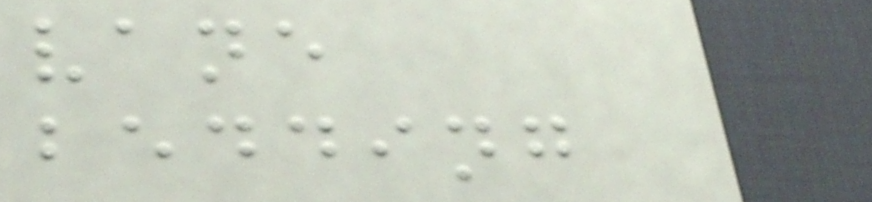vane
bedding
